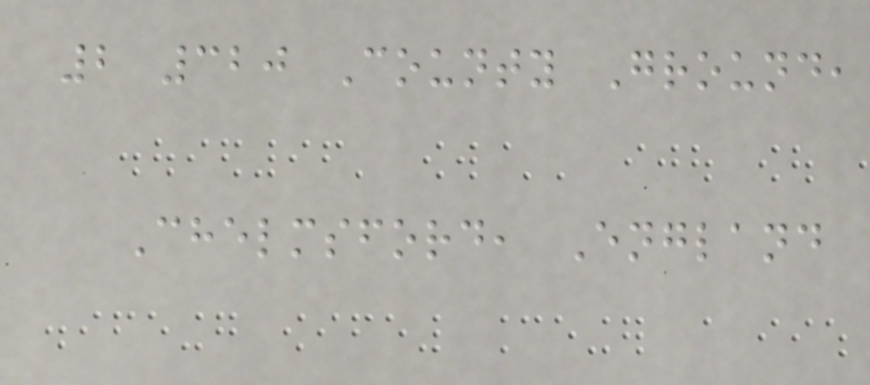2 320 County Ground,
Chelmsford, England
